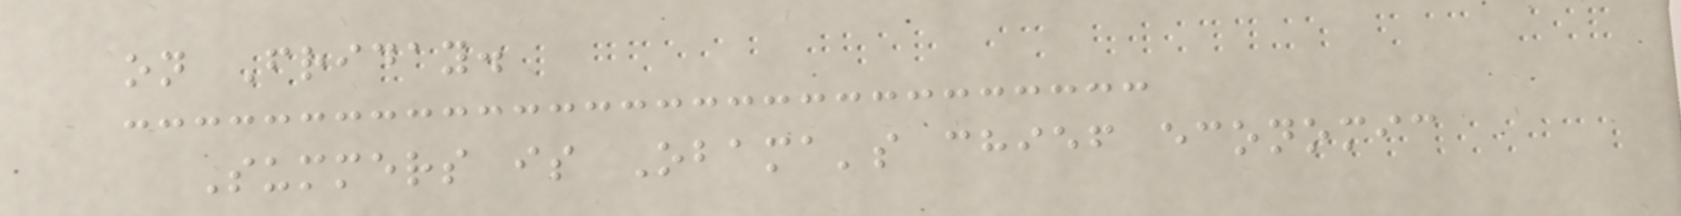on Friday.
Summers is Obama's chief economic
